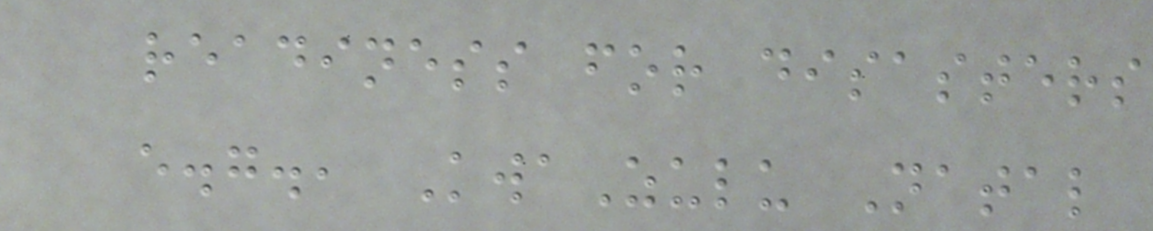readiness for disasters
e.g., KwaZulu Natal
